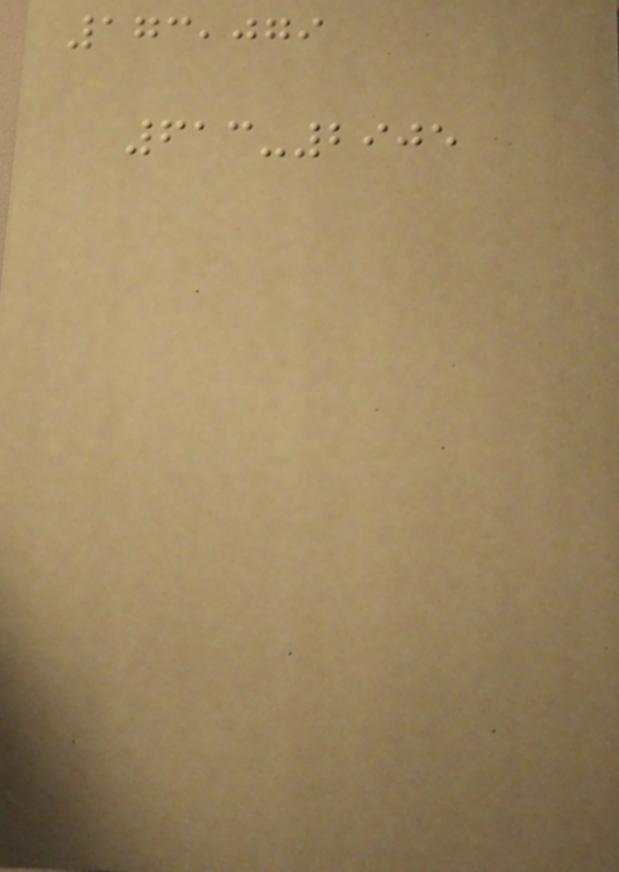173,079
613-2905
